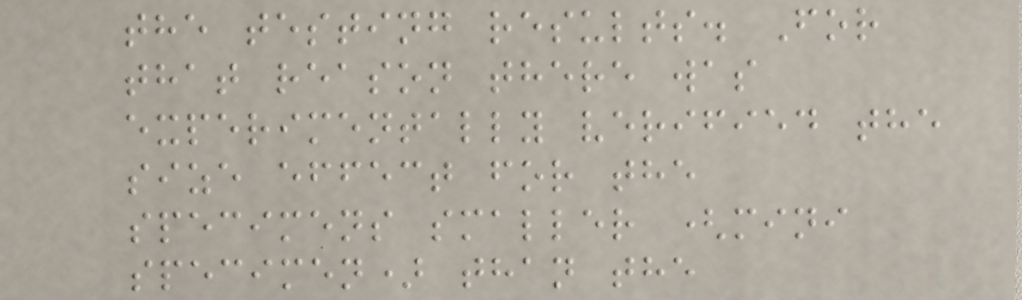the testing results. For
that reason there was
experimentally verified the
size effect for the
specimens smaller (mini
specimen) than the
